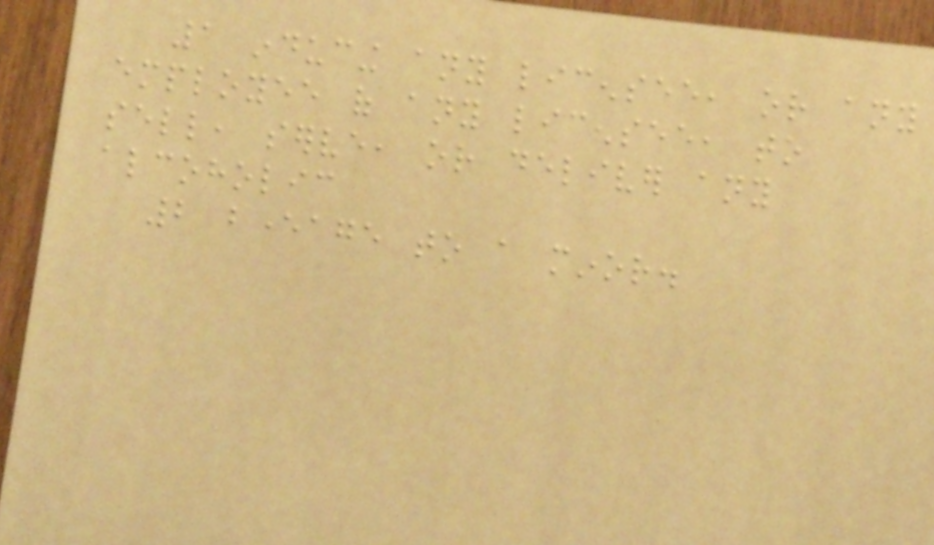1 inducing any licensee, or any
employee of any licensee, to
sell, serve, or deliver any
alcoholic
2 beverage to a minor.
